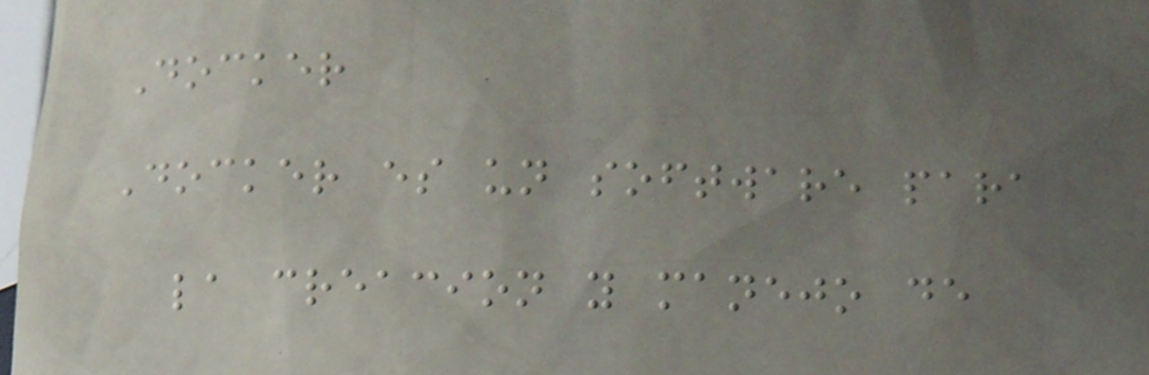Docker
Docker es un software para
la creacion y manejo de
